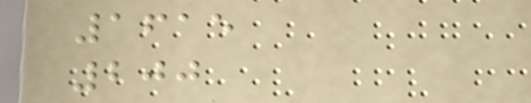1615
200
